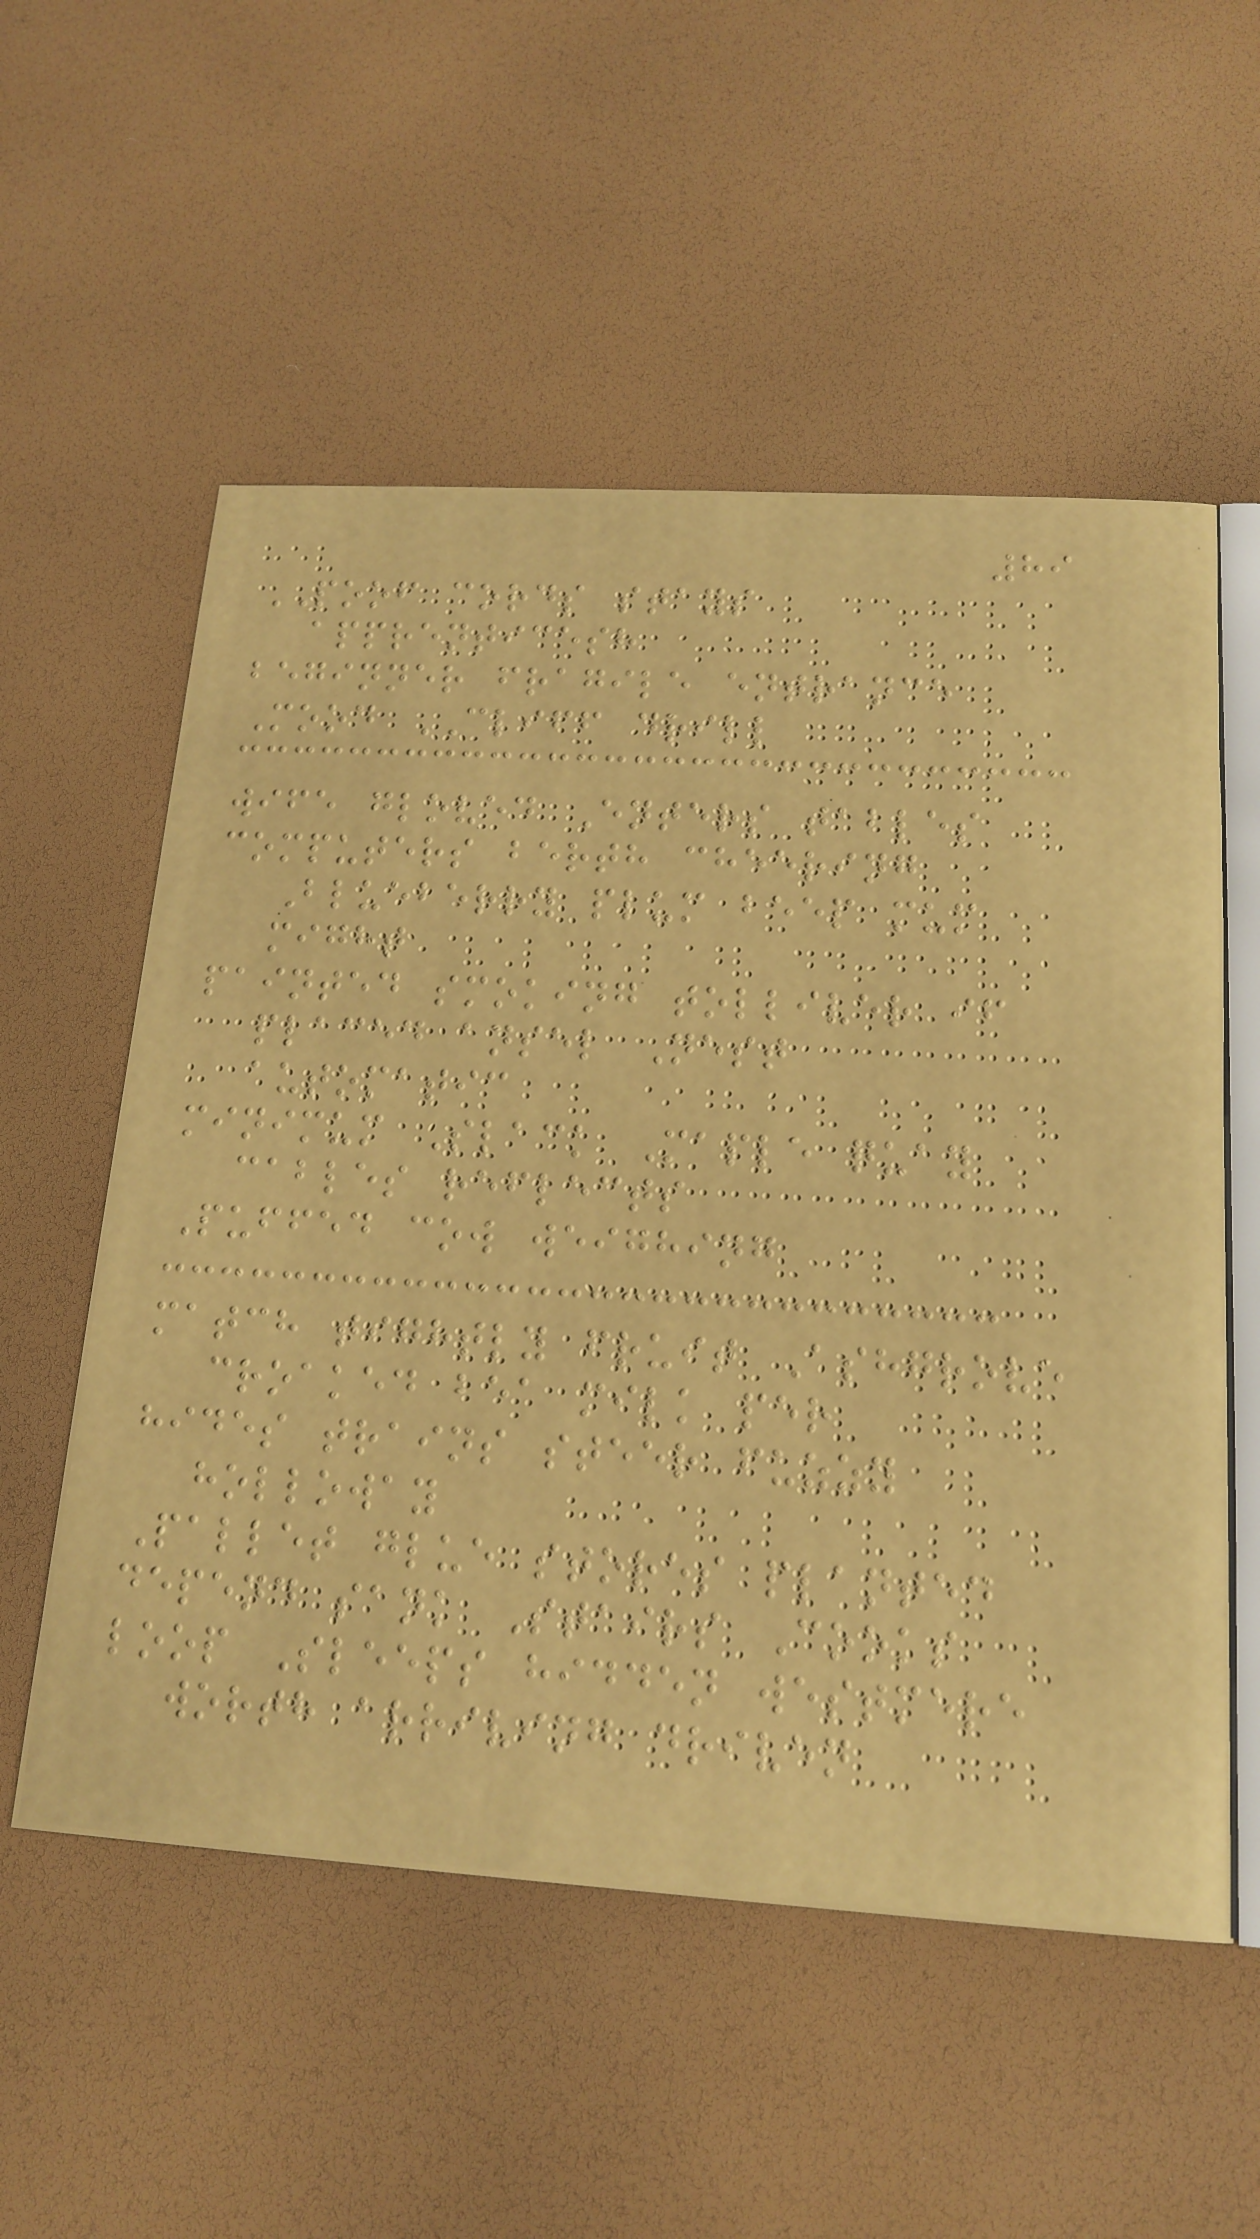89
POOF cords stays
apprenticesh
beginner fragile entrance
Mood CLIFF drill
wife gloved Enters tables
computers berth cheering
Blueberry plum beep mum
might
painted smoking tolliver if
placed ansel Nest
automatic
minimum Slack Maple quay
cables reflects
Puffed cow weighing
match tightly fruit Ashgrove
croaked bea milk per
hides trains steer fuzzy
holloway
Pallet glue stores planted
depend sank Stairs Cooks
loop Sleeps hidden westmere
worth arriving driven
